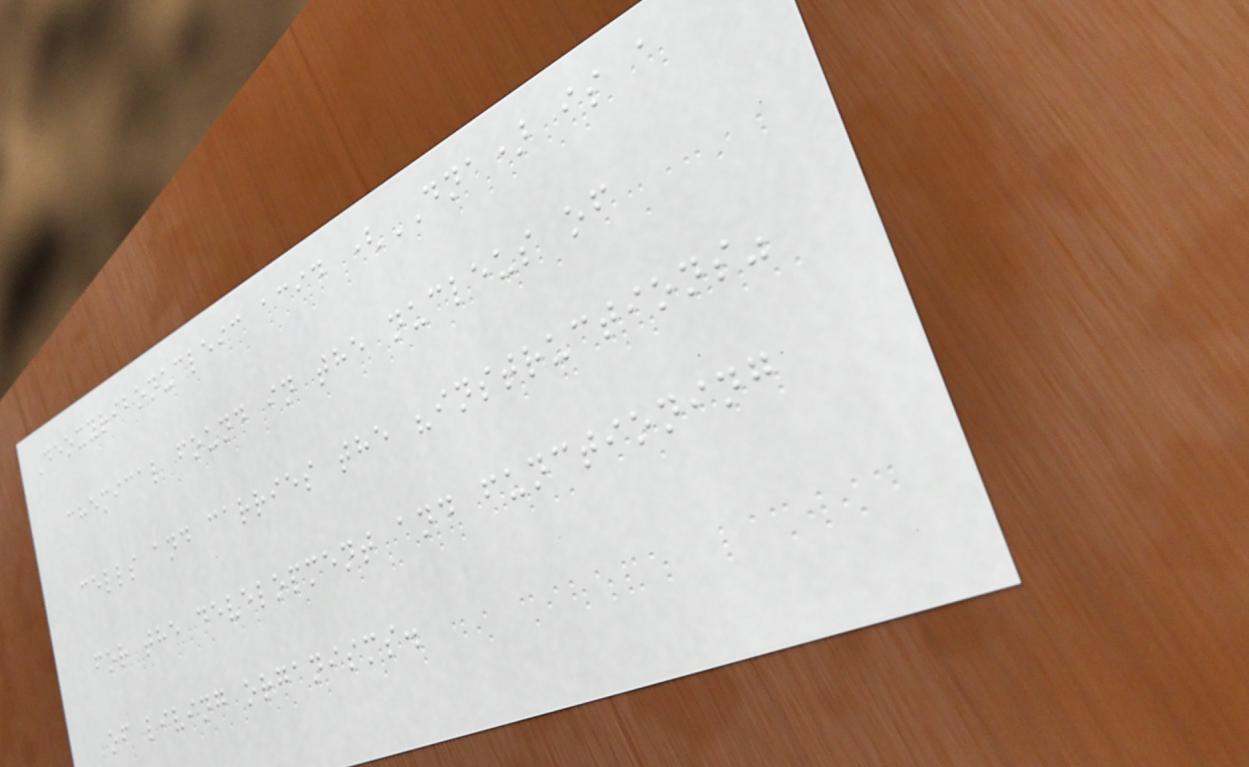Deoxyribonucleic acid (DNA) is a
chemical found in the nucleus of
cells and carries the "instructions"
for the development and functioning
of living organisms.
